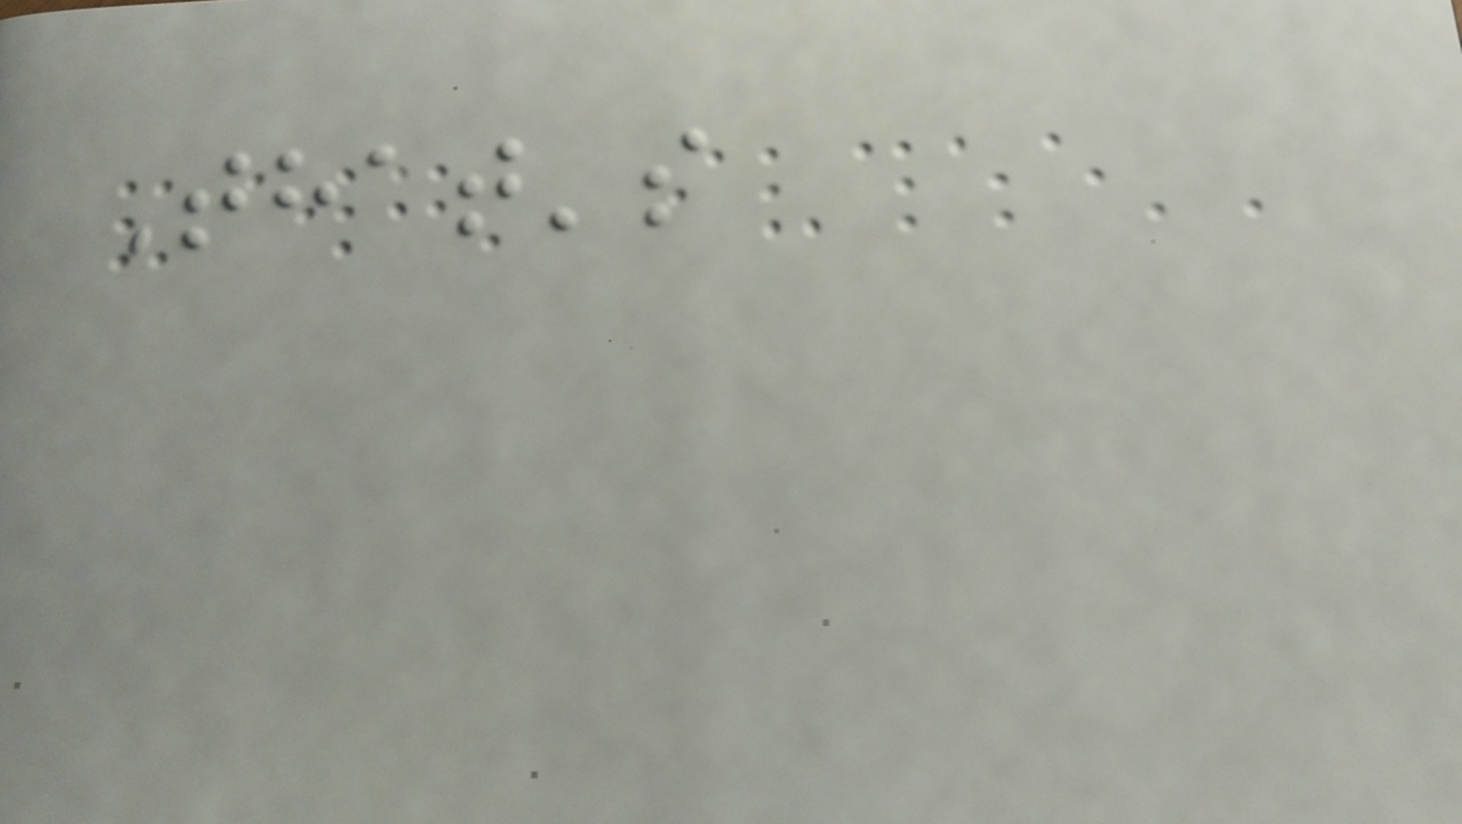That's
